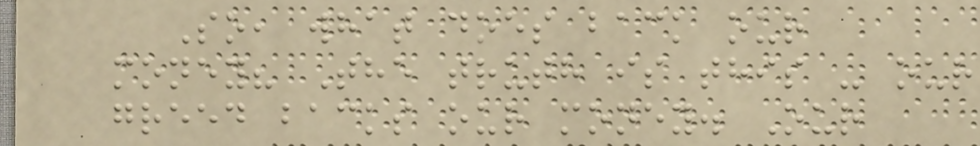So, what does back our
money? The truth is this - our
greed backs our money. Our
